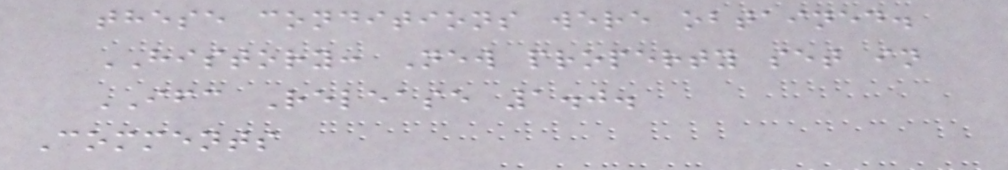these conditions were obtained.
HISTORY: New property set in
IFC Release 1.0.
Comments
